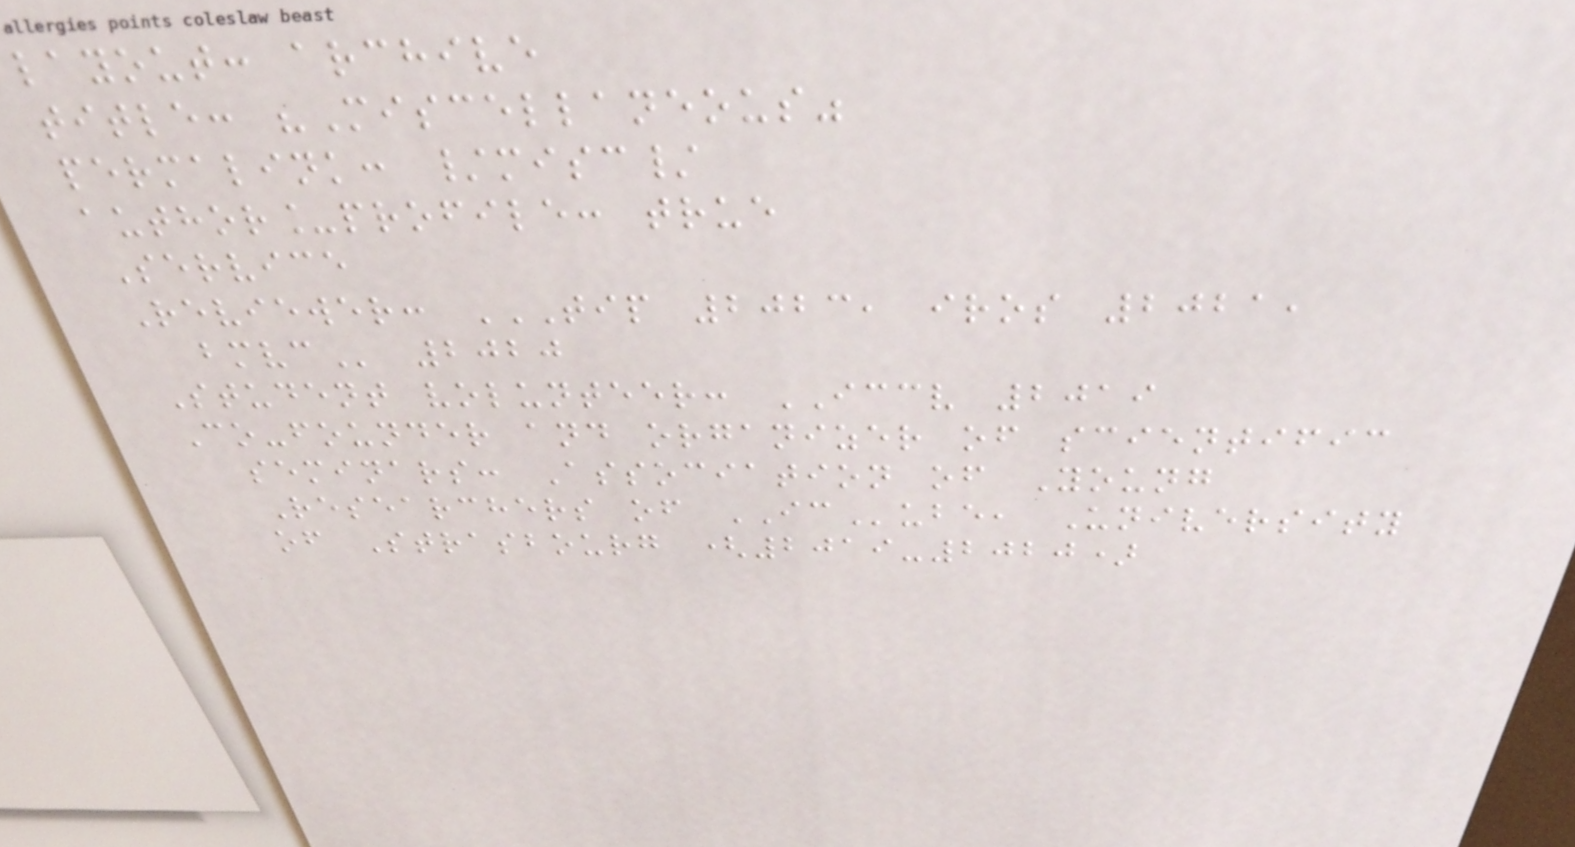layout: archive
title: "Miscellaneous"
permalink: /misc/
author_profile: true
Service
Reviewer: TIP 2023, IROS 2021,
BMVC 2020
Student volunteer: ICCV 2019
Co-founder and organizer of scientific
seminars: Association of Young
Researchers of ICube, University
of Strasbourg (2019-2020)
